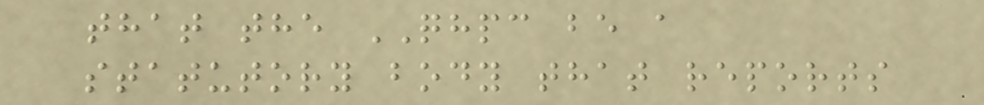that the QHPC be a
statutory body that reports
